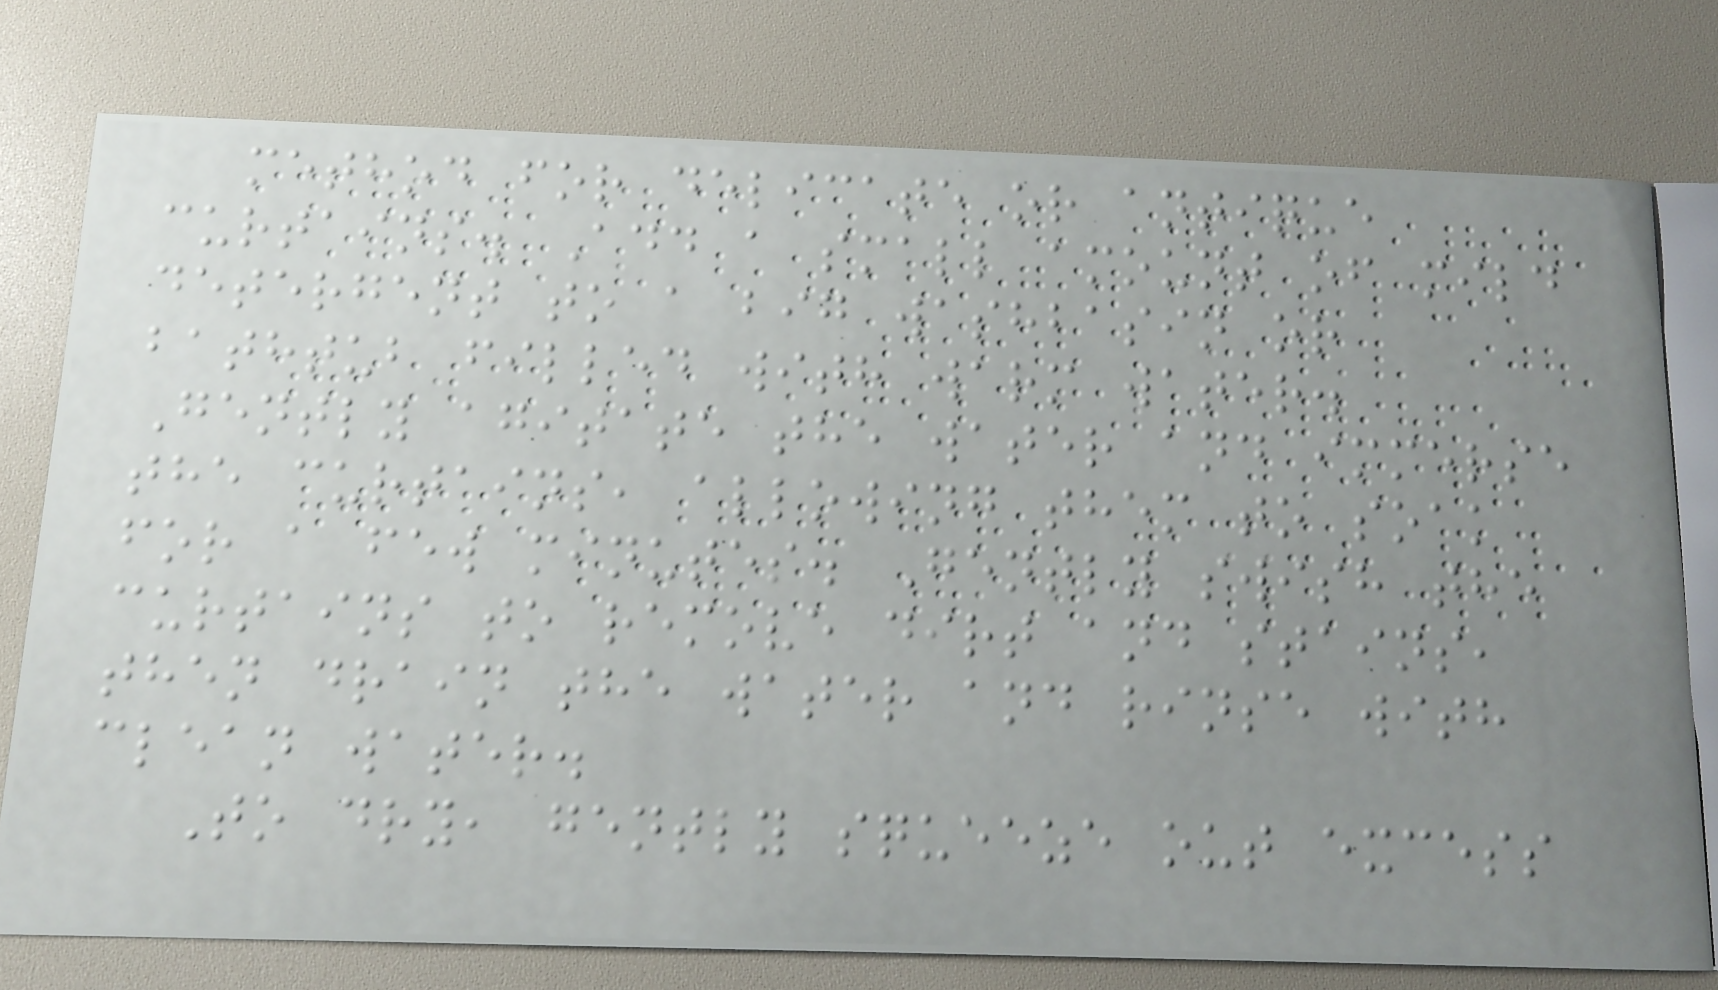method for delicate or antique
curtains. Add a small amount of mild
detergent to a big washbasin or
bathtub filled with warm water.
Gently agitate the water and immerse
the curtains, allowing them to soak
for a few minutes. Gently swish the
curtains to remove dirt and stains,
then drain the water and rinse with
clean water.
To dry, gently squeeze out excess
